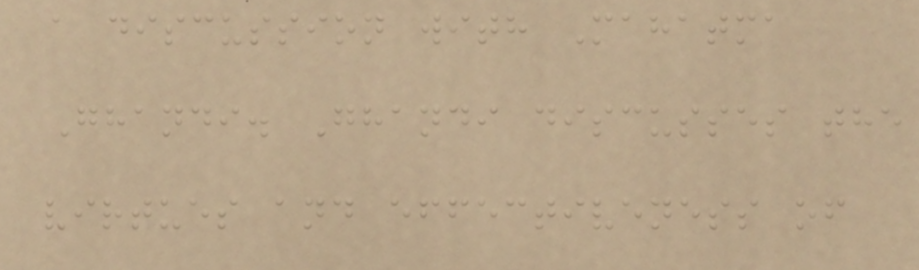a discussion with Mahatma
Ghandi. Ghandi discusses the
virtues and effectiveness of
